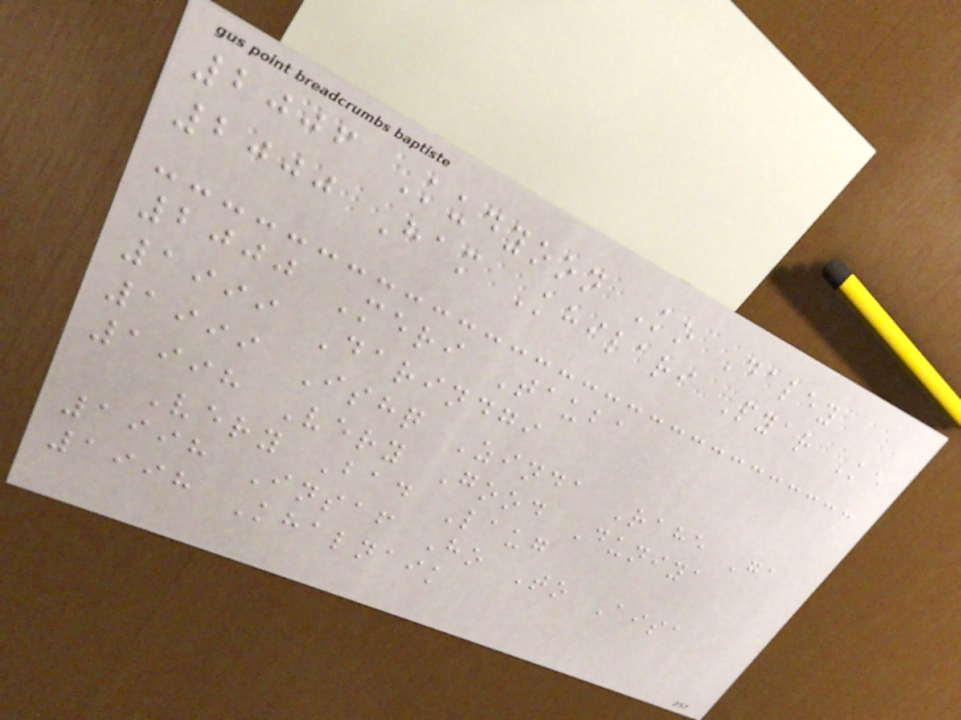2006 Kudyoon Ko Daley
2000 Ham Khilari Pyar Ke
2000 Meri Tauba
1999 Darindgi
1999 Ishq Zinda Rahe Ga
1998 Very Good Duniya
Very Bad Laug
1998 Insaf Ho To Aisa
1998 Khalnaik
